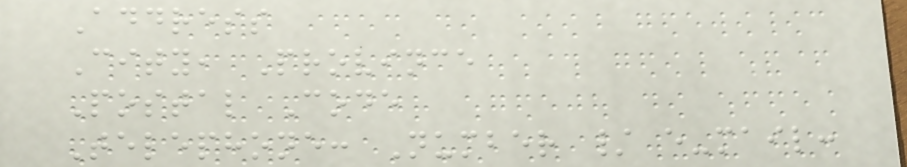Address
City, Province
Postal Code
Telephone: Number / e-mail:
